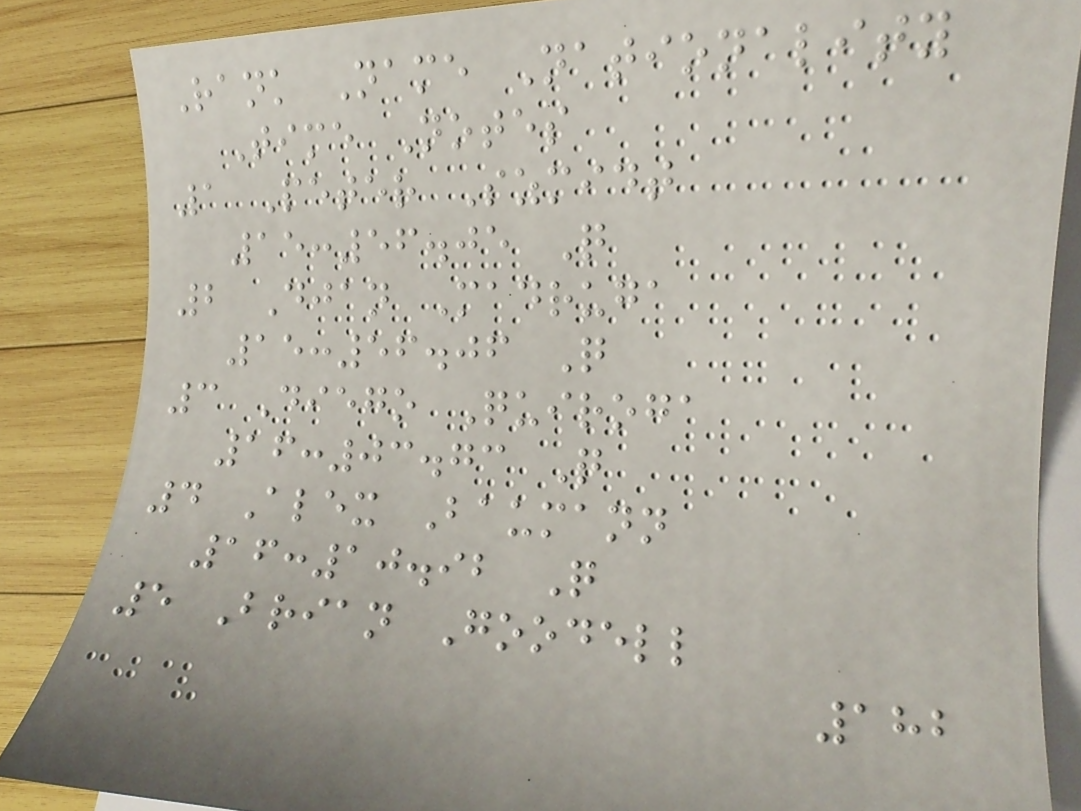Rank Name Nationality
Time Notes
1 Peter Szmidt
15:56.05 Q
2 Djan Madruga
15:56.06 Q
3 Diego Quiroga
16:03.73 Q
4 Alex Baumann
16:10.92 Q
5 Brian Goodell
182
